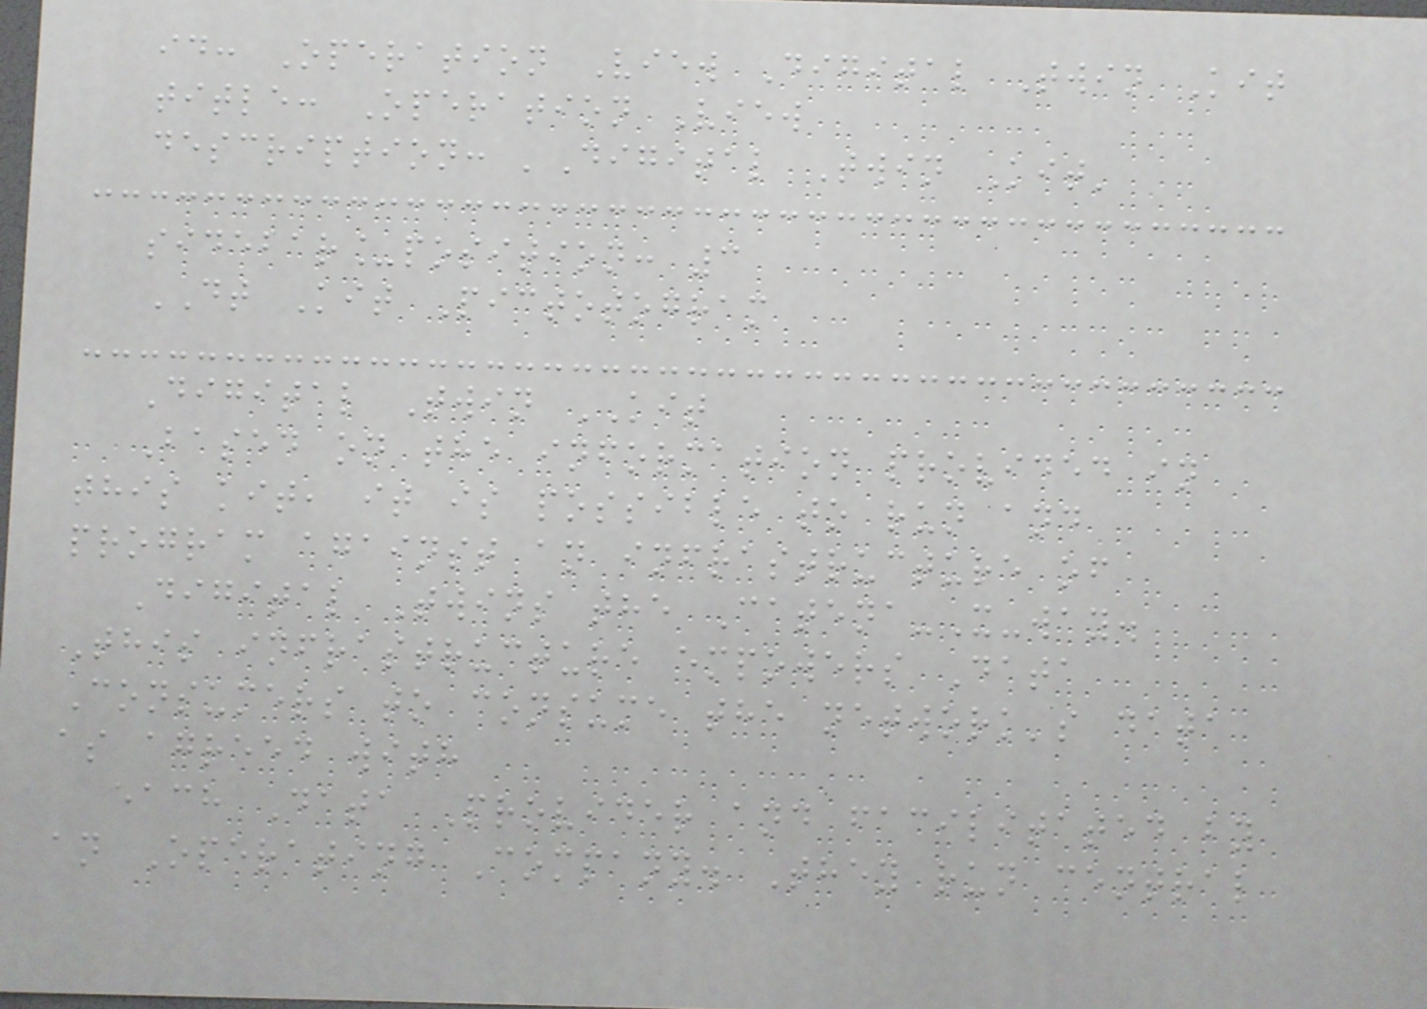id: Operation View Digital Twin Kit
title: Operation View
description: 'Digital Twin Kit'
sidebar_position: 3
DT Kit Pictotogram
Digital Twin KIT
Based on the information provided in
this kit, it is possible to run and
program against an infrastructure of
Digital Twins the Catena-X-way.
This infrastructure empowers Data
Consumers to consume the network's data
as agreed with
each Data Provider and facilitated by
an Operating Company. They run central
